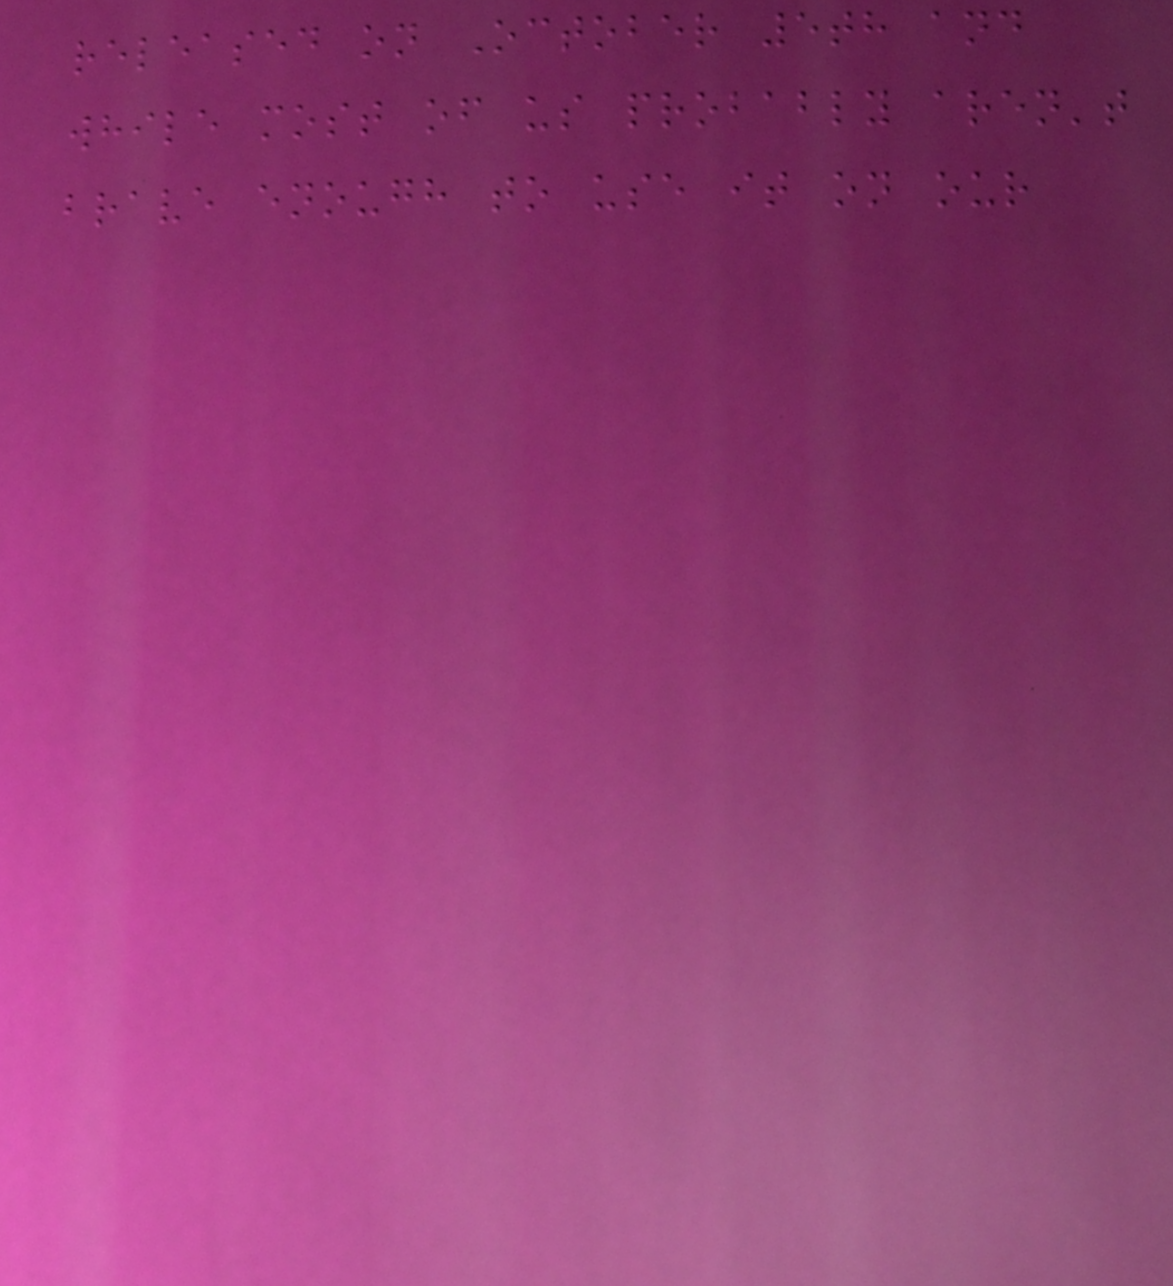released on October 5th and
while most of us probably aren't
brave enough to use it on our
